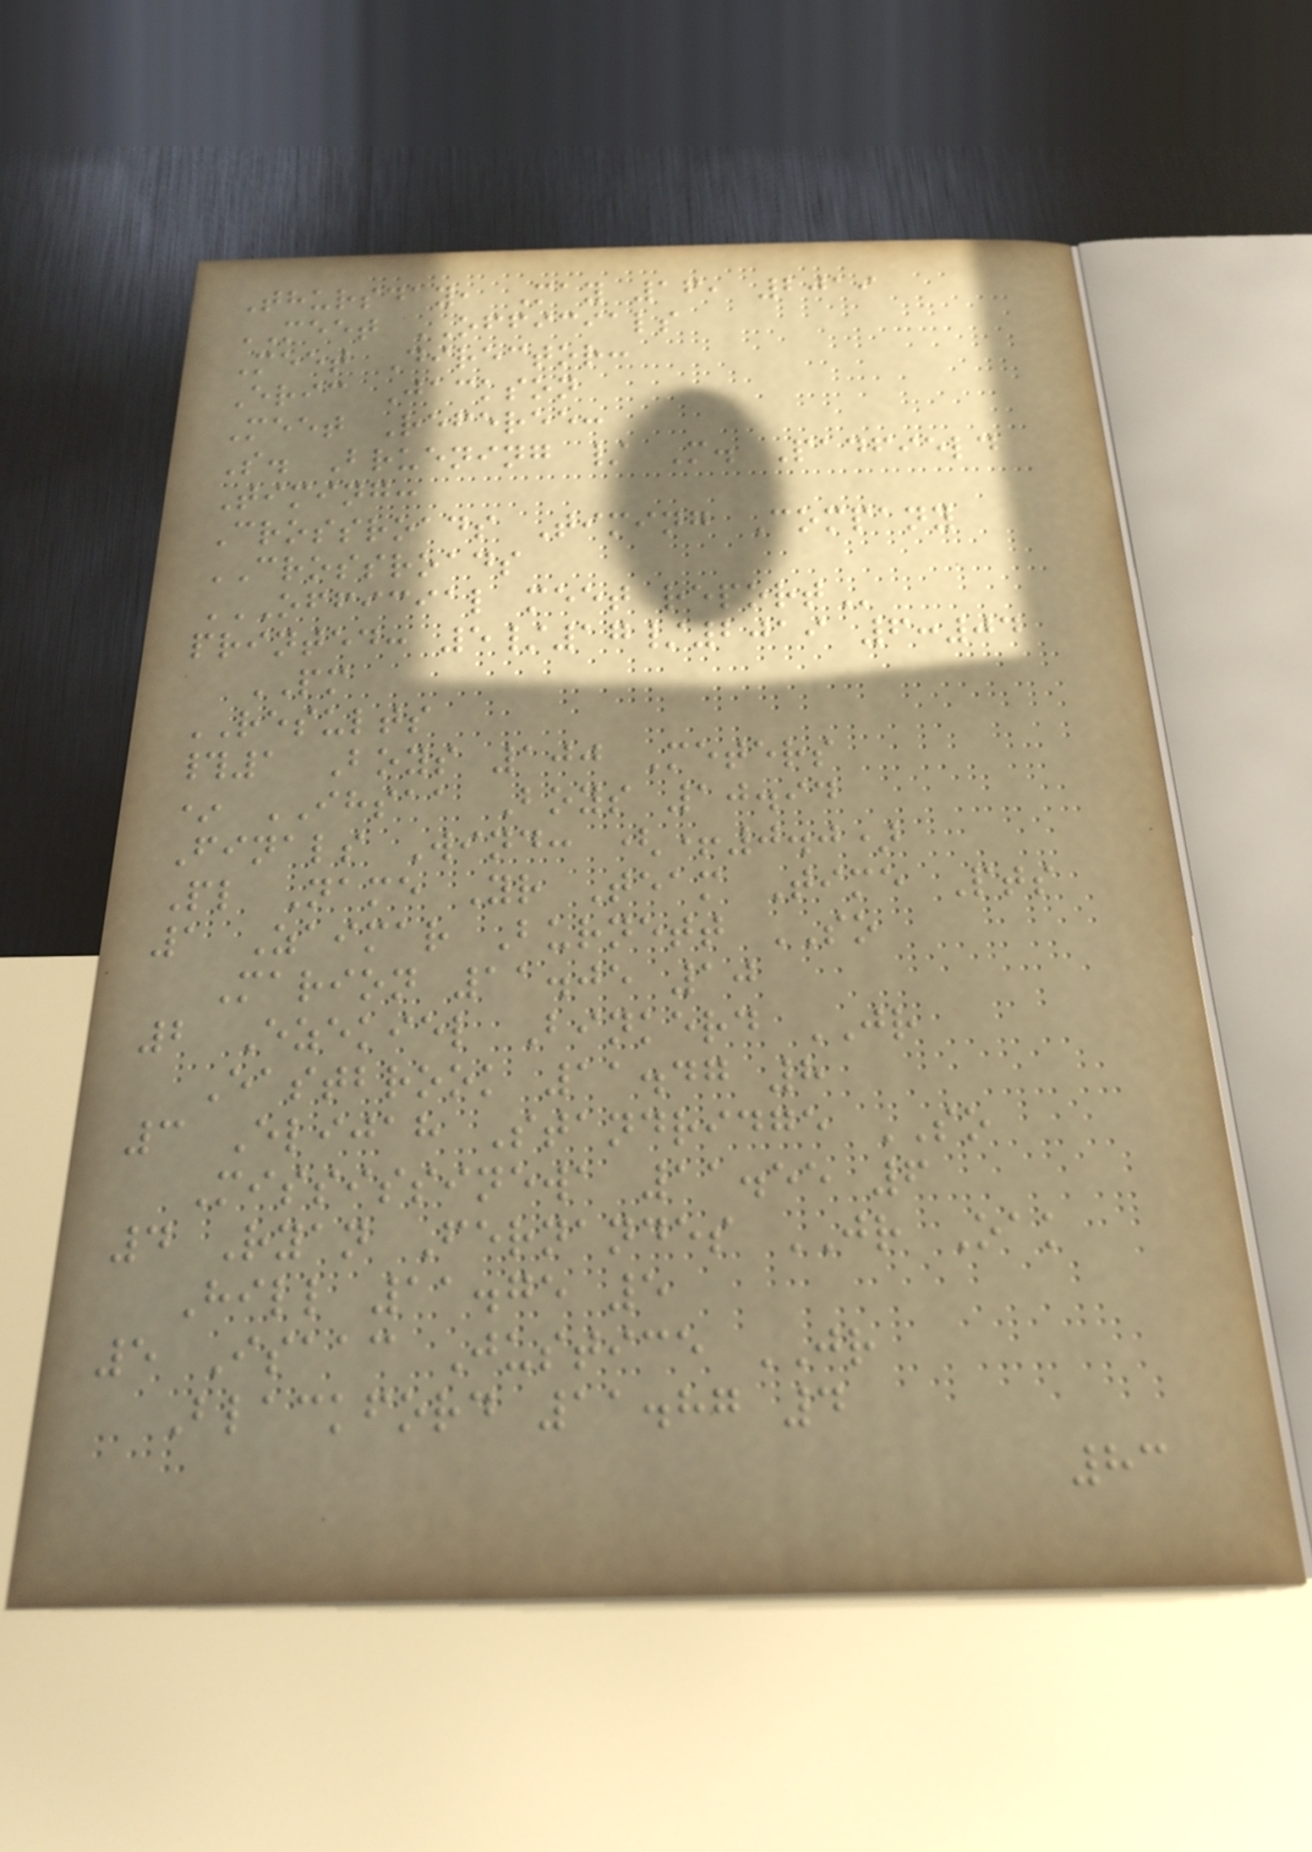Thursday, May 16, 2019
MEET OFFICIALS
Meet Director:
Eric Jackson
Meet Referee:
S. Bruening / M. Padfield
Timing:
Crossroads Timing Company
CROSSROADS
OFFICIAL MEET REPORT
printed: 5/17/2019 6:04
PM
RESULTS
#1 Boys 100 Meters
* IHSAA Boys 10.94
Finals Wind: (+0.0)
Pl Name Yr Team Time Pts
1 Zaimar Burnett SO
Marion 11.05 10
2 Ezekiel Binkerd JR
Eastbrook 11.47 8
3 Elijah Standridge SO
Mississinewa 11.55 6
4 Ryan Fernandes JR Oak
Hill 11.75 5
5 Isaac Justice JR
Blackford 11.87 4
83
